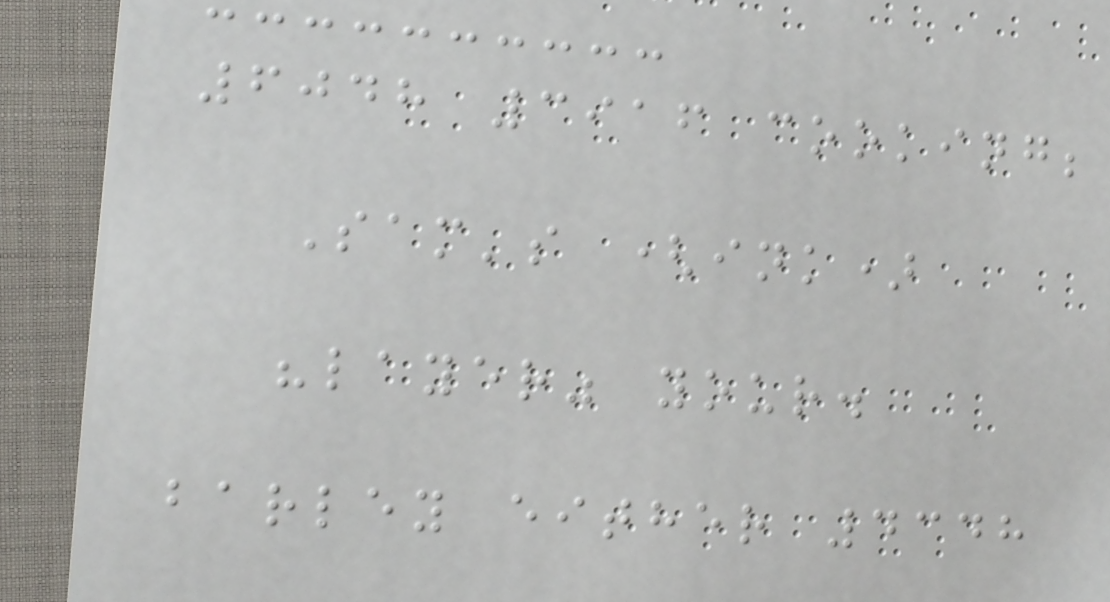6048 3916 cooking;
Sam's (ink)
"layer" your.
barley either 4348
